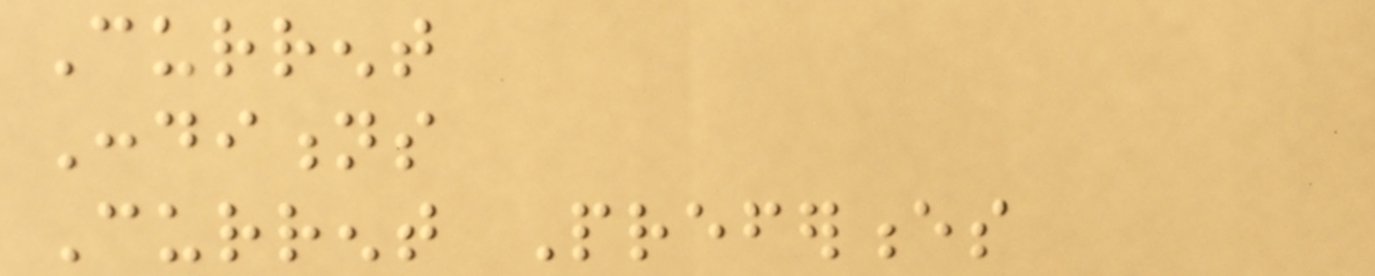Current
Conditions
Current Preferences
